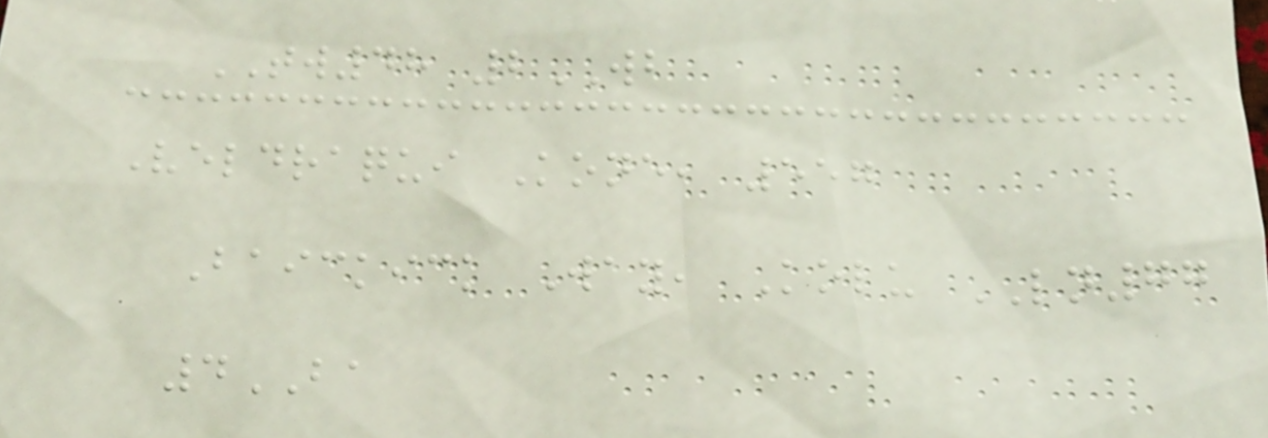TW48 2WB
Veldraqui Kone, 557
Baickick Way, Kolu LN77
4BA
